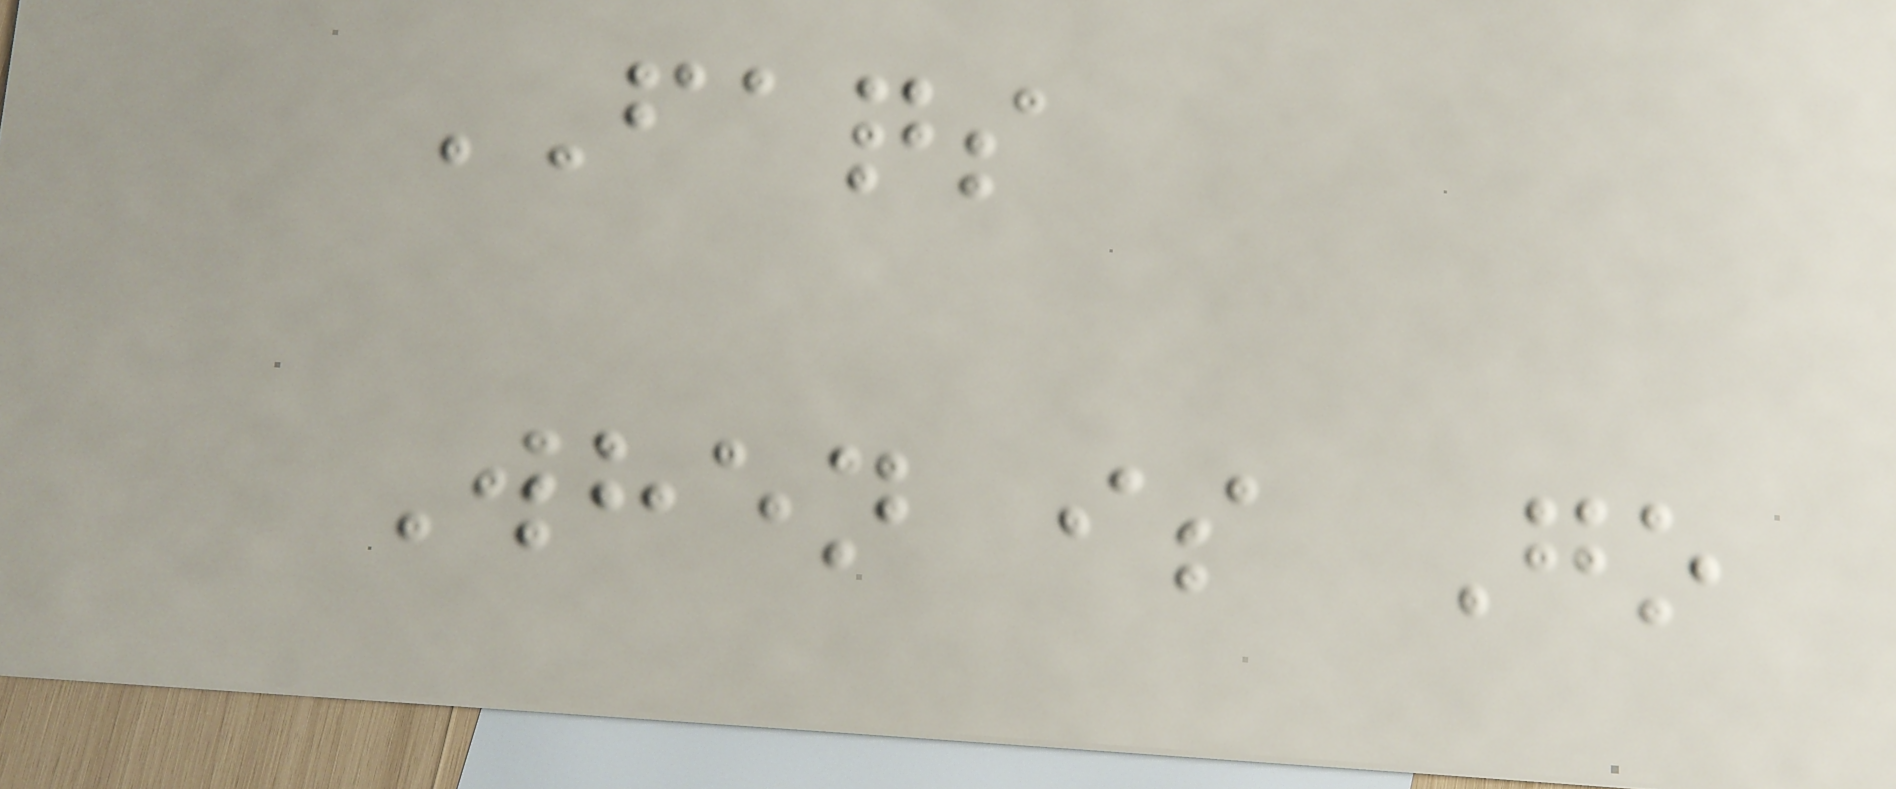FAQS
When is Go
